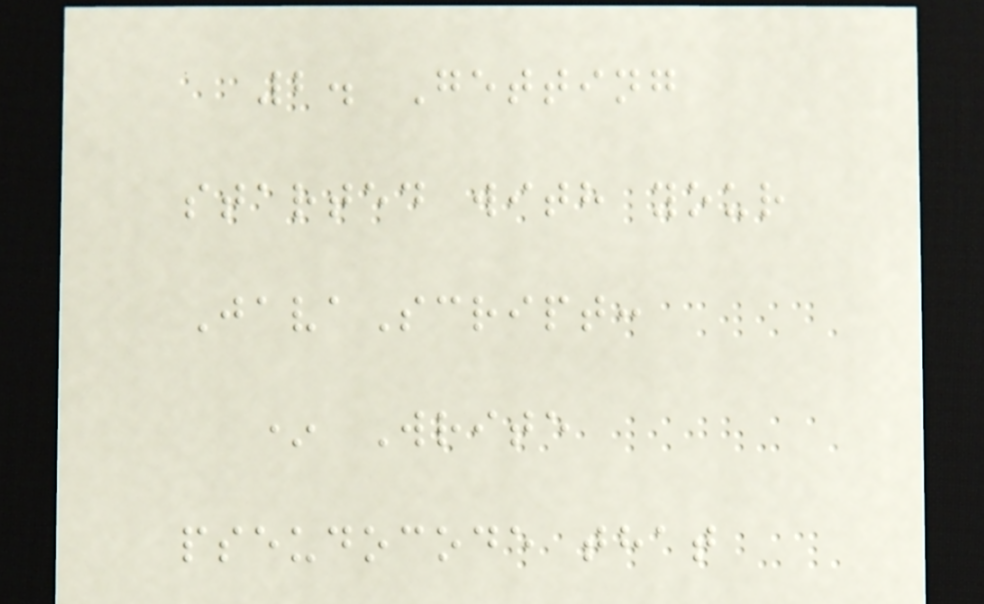2. Getting
started with your
JavaScript:
* Write
pseudocode that
